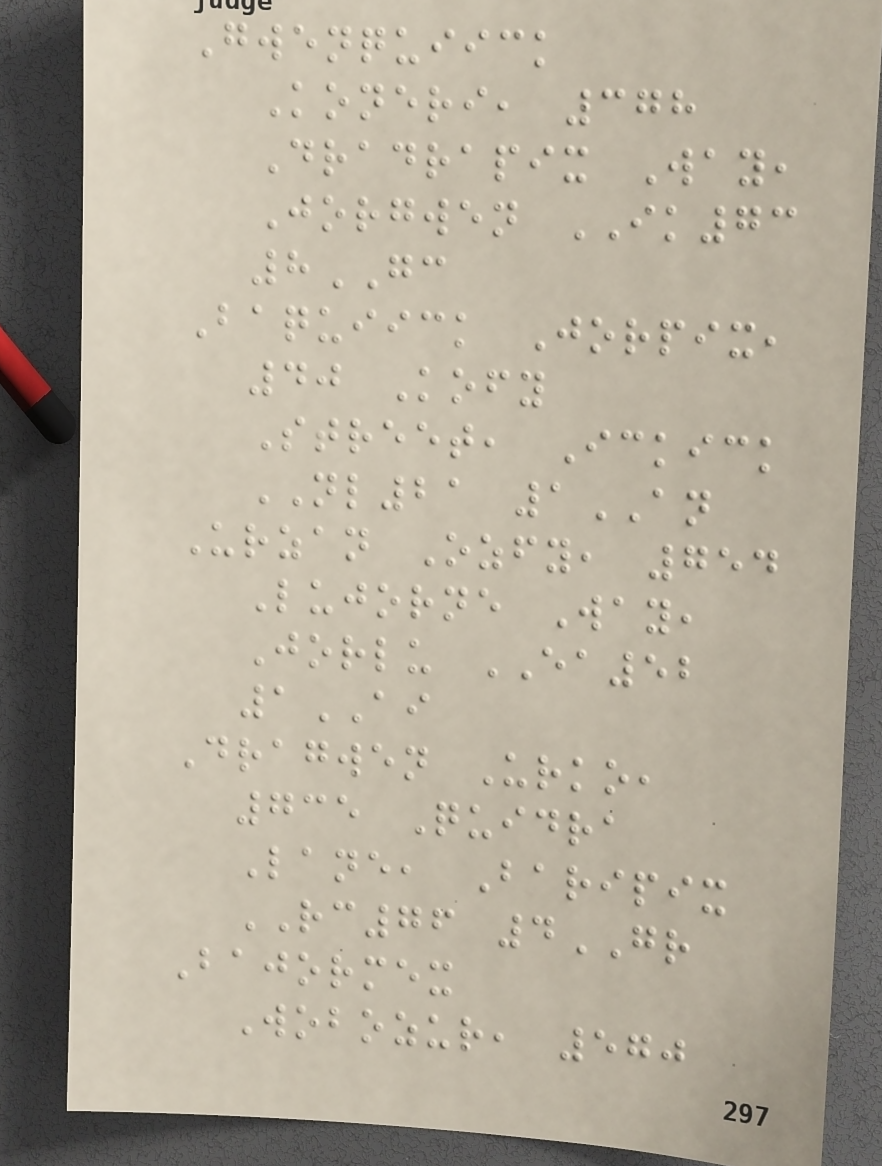Gwenquiick
Koneri, 378
Dradrapix Way,
Jorgwen IK73
8GC
Baquiick Jorpix,
40 Kofy
Street, Ickick
NL21 1AN
Urzan Ozfy, 754
Lujorne Way,
Jorlu EA52
1AI
Dragwen Urko,
735 Quidra
Lane, Baripix
RC76 4GR
Bajormex
Wobozur, 570
